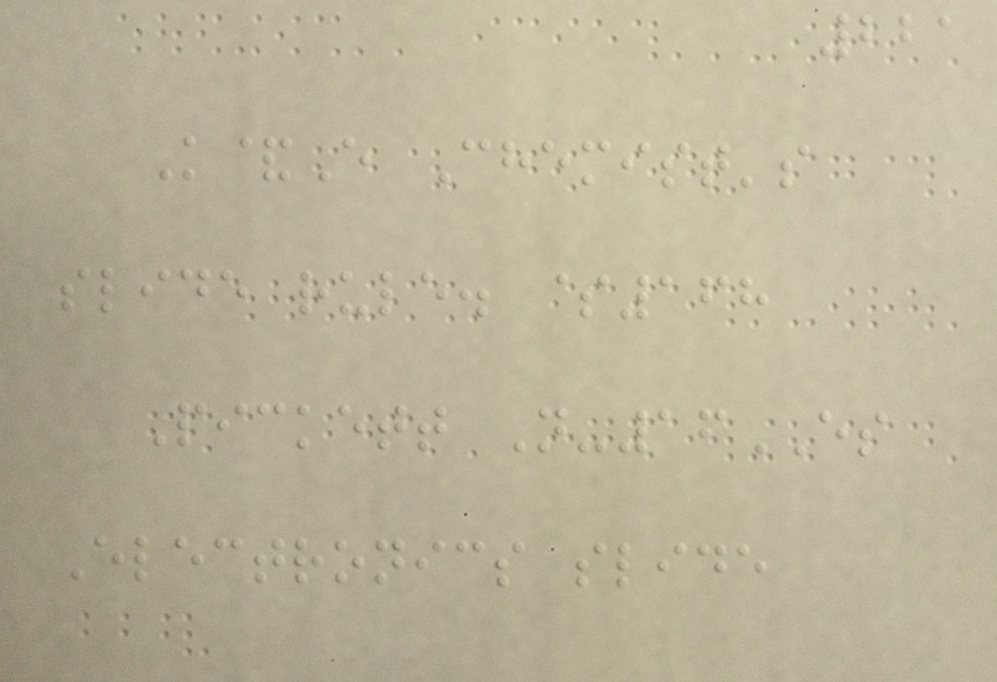221
K&E Chemist's
slide rule. $168
Pickett N-16ES
Electronics slide
